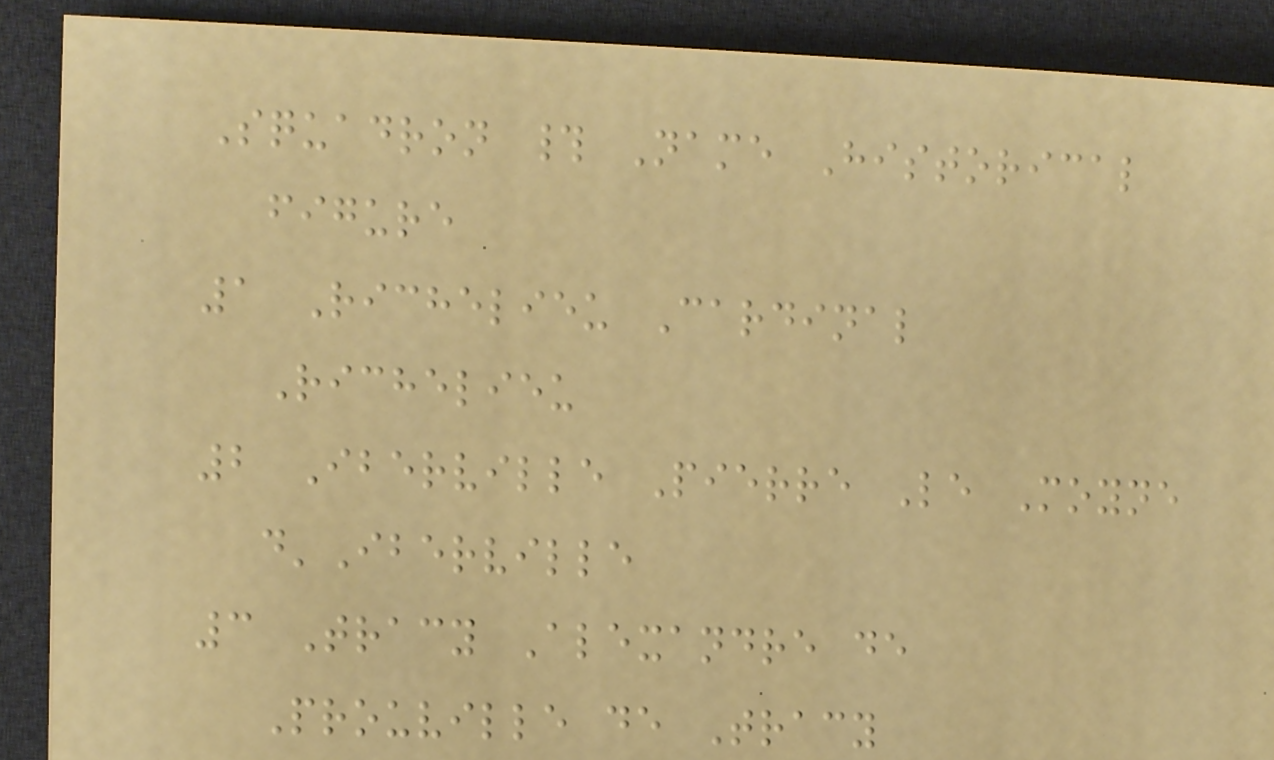Squadron # Name Historical
figure
1 Richelieu Cardinal
Richelieu
2 Iberville Pierre Le Moyne
d'Iberville
3 Tracy Alexandre de
Prouville de Tracy
